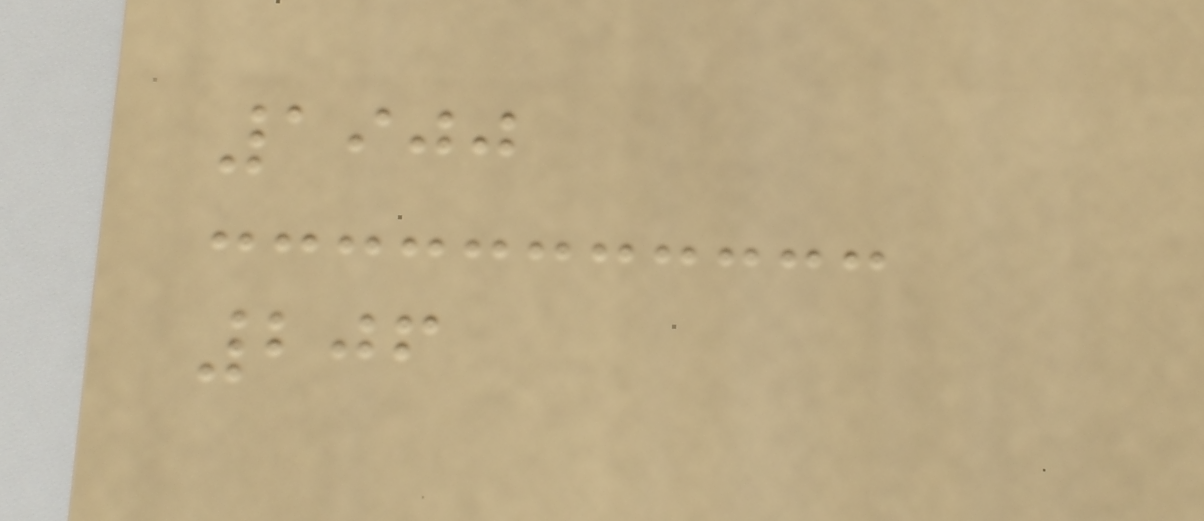1900
206
